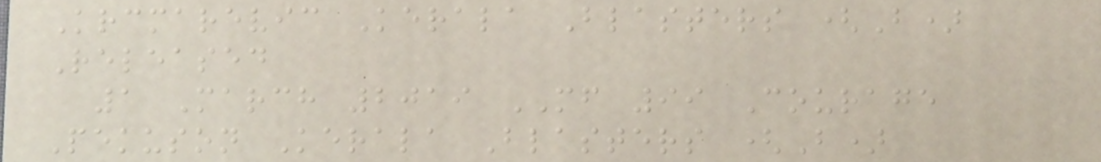Krcmarevic Kerala Blasters (B)
Released
1 March 2019 MF 99 Courage
Pekuson Kerala Blasters (B)
